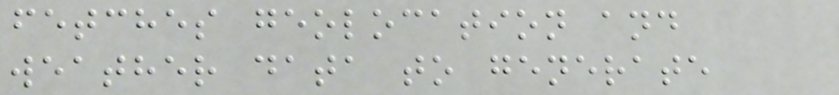fetches geolocation and
weather data to generate
